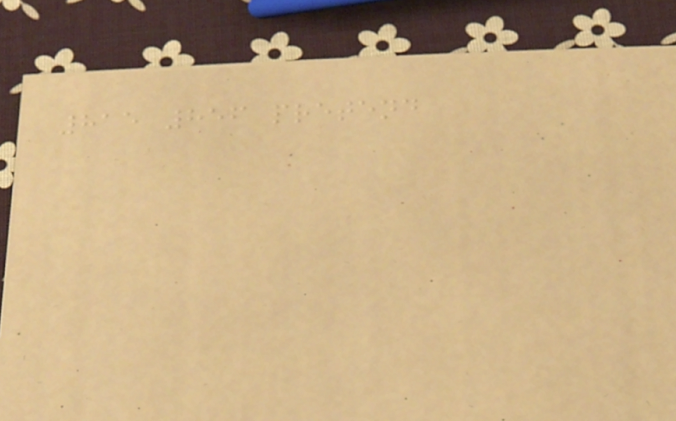815 856 pretend
